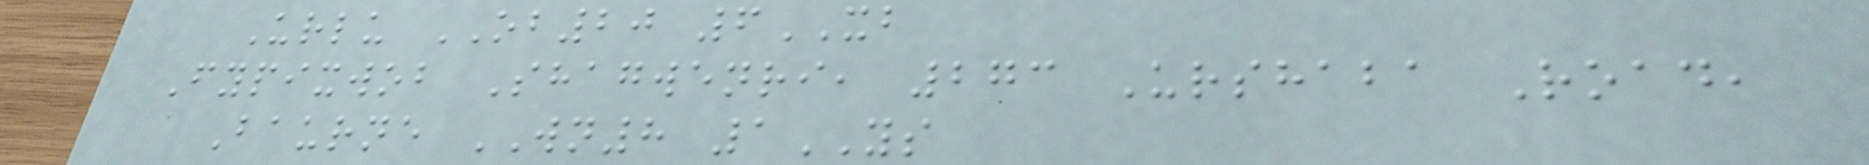Urlu OB20 6XB
Fypixwob Shagwenri, 273 Urshaba Road,
Baurne WN8 1YS
